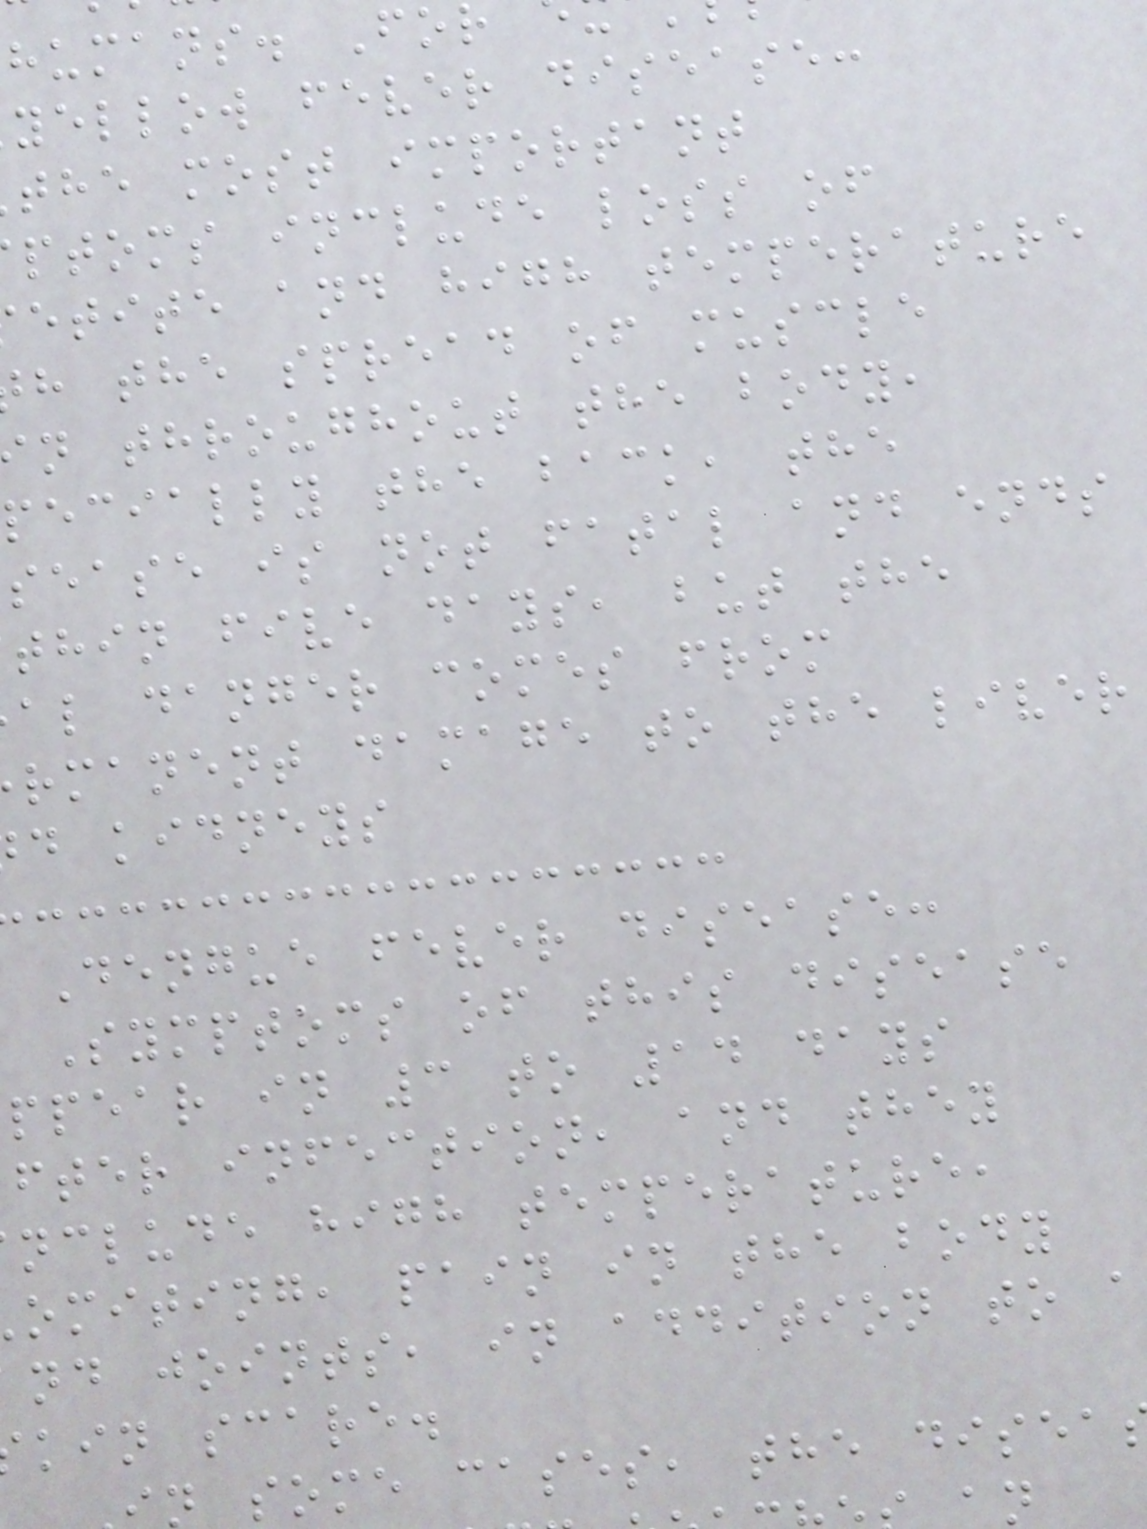humans. For
yellow fever disease:
the most important
ptoms include loss of
etite and high temperature
h the spread of muscle
n throughout the body,
pecially the back, the
sease is not fatal and ends
thin five days, but the
al danger comes from
rmanent damage to the liver
d kidneys
Dengue fever disease:
Symptoms of this disease
ppear in 3 to 14 days
fter infection, and they
nclude high temperature,
omiting, pain in the body
nd joints, in addition to a
kin scare.
n some cases, the disea
